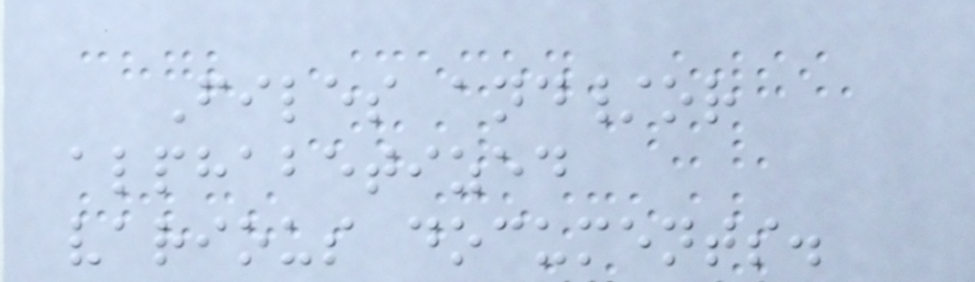Files and/or
alphabetized
various documents.
